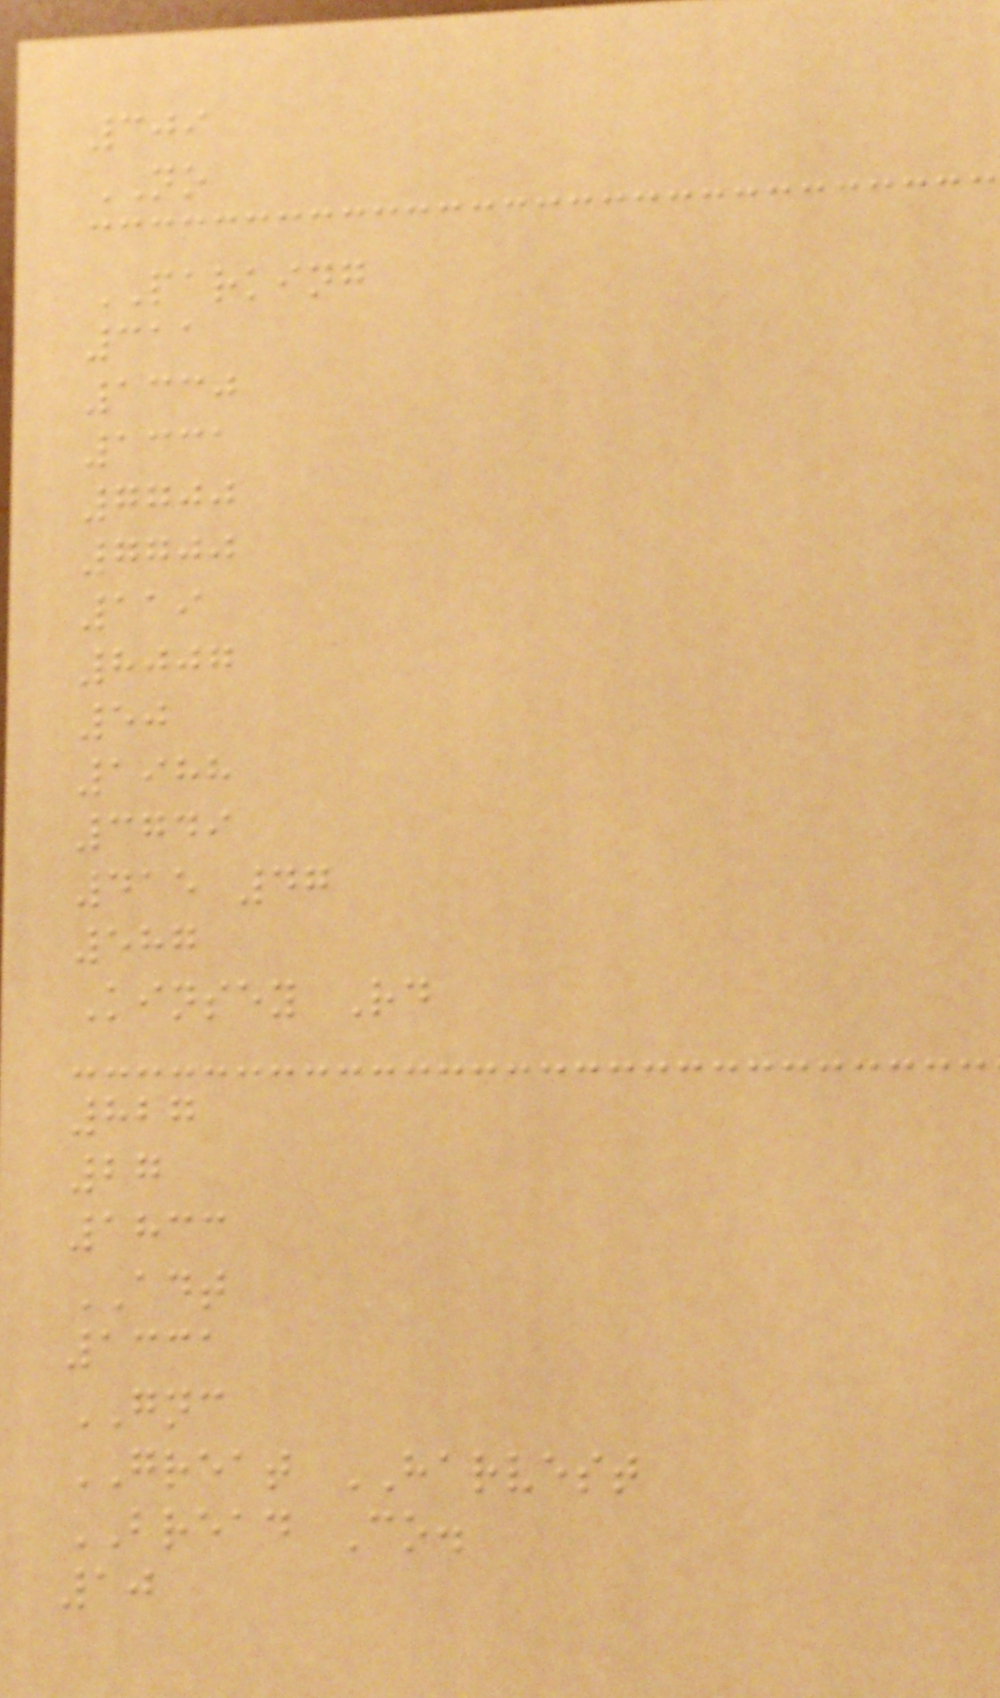309
NO
PARKING
311
1330
1331
7700
7700
119
8007
50
1988
3749
415 47
587
Kinsey Rd
827
27
1833
ADT
1331
GNC
GREAT HARVEST
BREAD Co.
10
